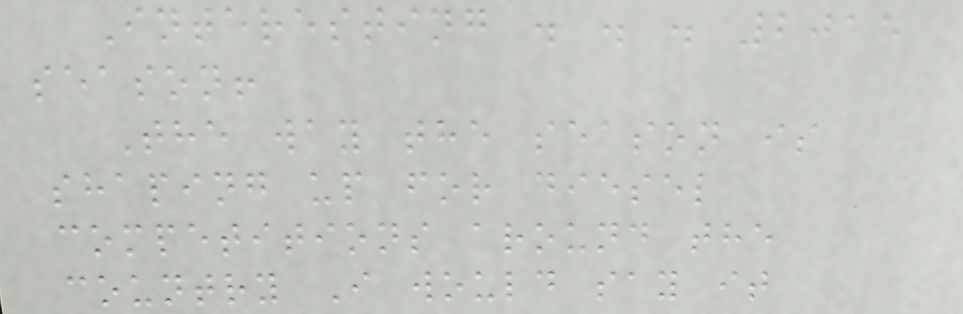Interesting . . . 2015
season!
The way the season is
shaping up for diesel
competitions around the
country I would say it
